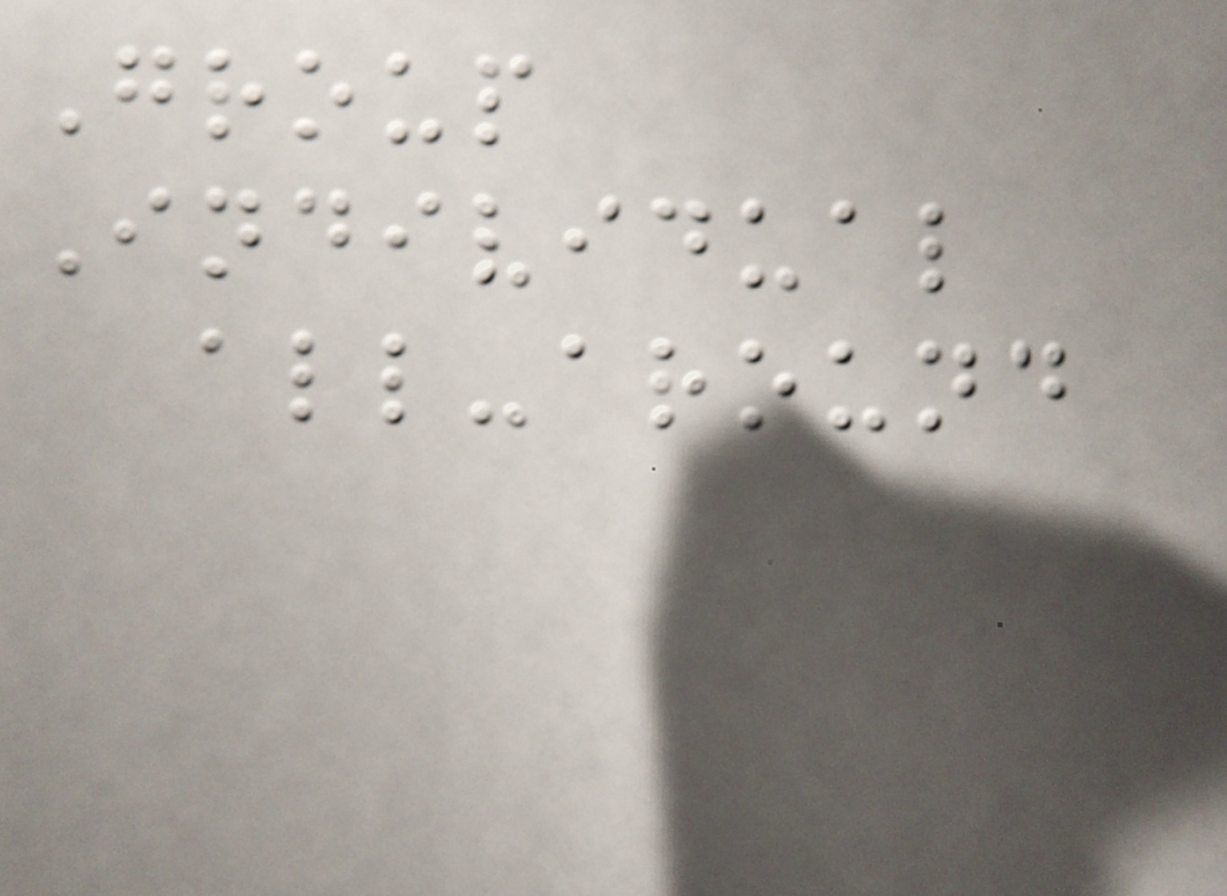Group
Individual
all-around
